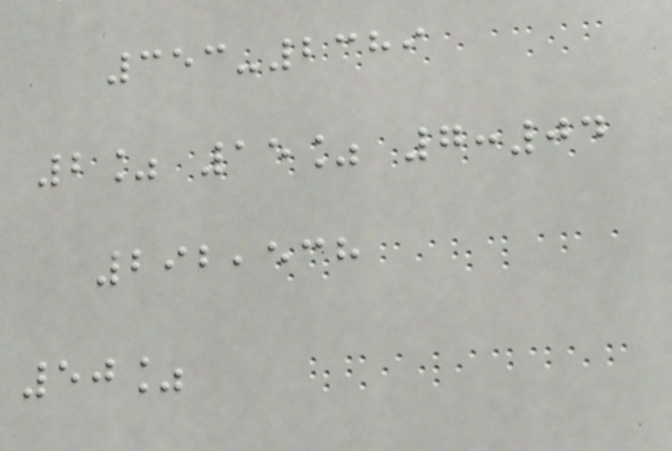353-2389
2% 15% 7:04
292,538
50%
